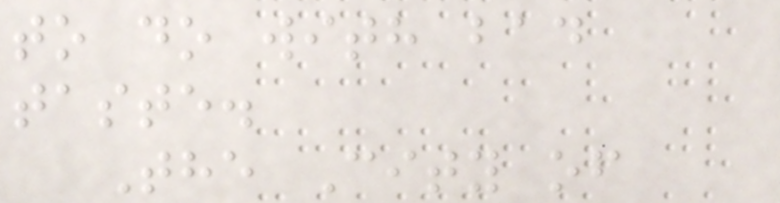to do with bad
taste.
The City of
